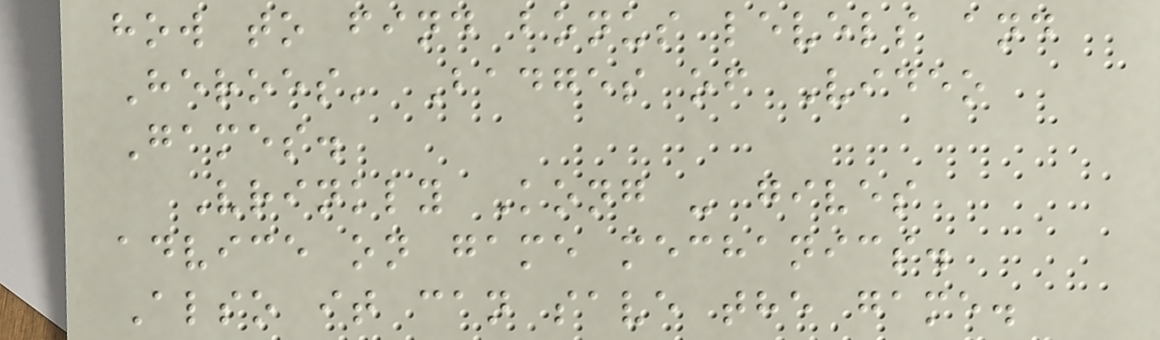how to find bonus levels and
Heroes' Badges of Video
Games.
Vrinkly Kong - gives
advice on game mechanics.
Also it can save the game.
